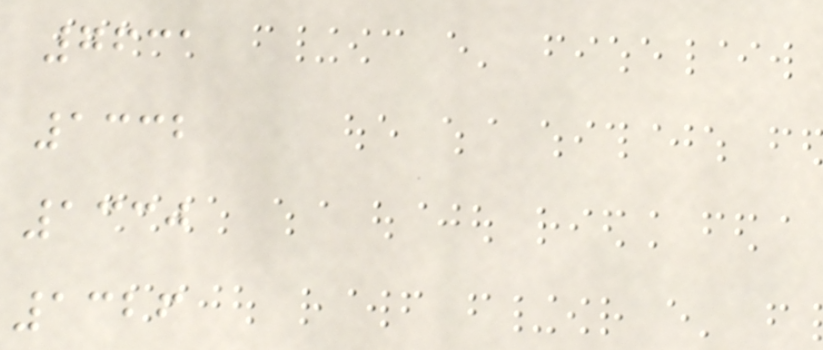7631
1332
1330
1326
